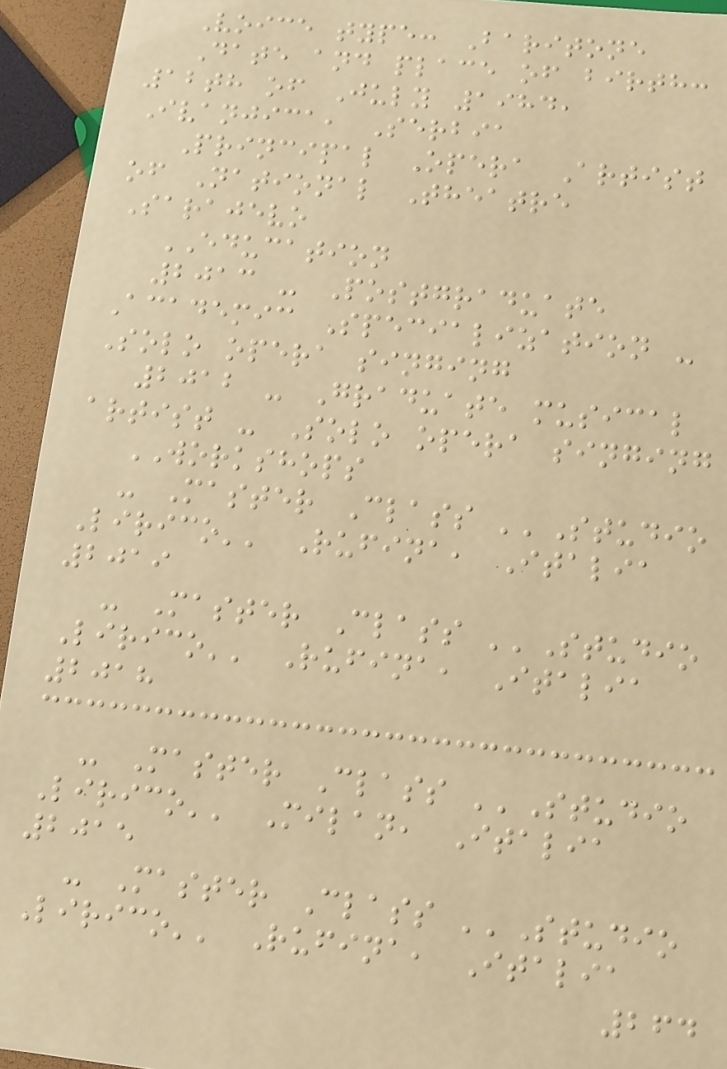Voice type: Baritone
Date and place of birth:
12th of July 1984,
Ivanjica, Serbia
Principal Opera Artist
of National Theatre
Sarajevo
EDUCATION
2013 - Postgraduate
Academic Specialization -
Solo opera singing
2012 - Graduate musical
artist - Solo opera singing
WORKSHOPS
- Master Class ''Studio
Lirico'' Rufina, Italia
2019
- Master Class ''Studio
Lirico'' Rufina, Italia
2018
- Master Class ''Studio
Lirico'' Milan, Italia
2015
- Master Class ''Studio
Lirico'' Rufina, Italia
264
